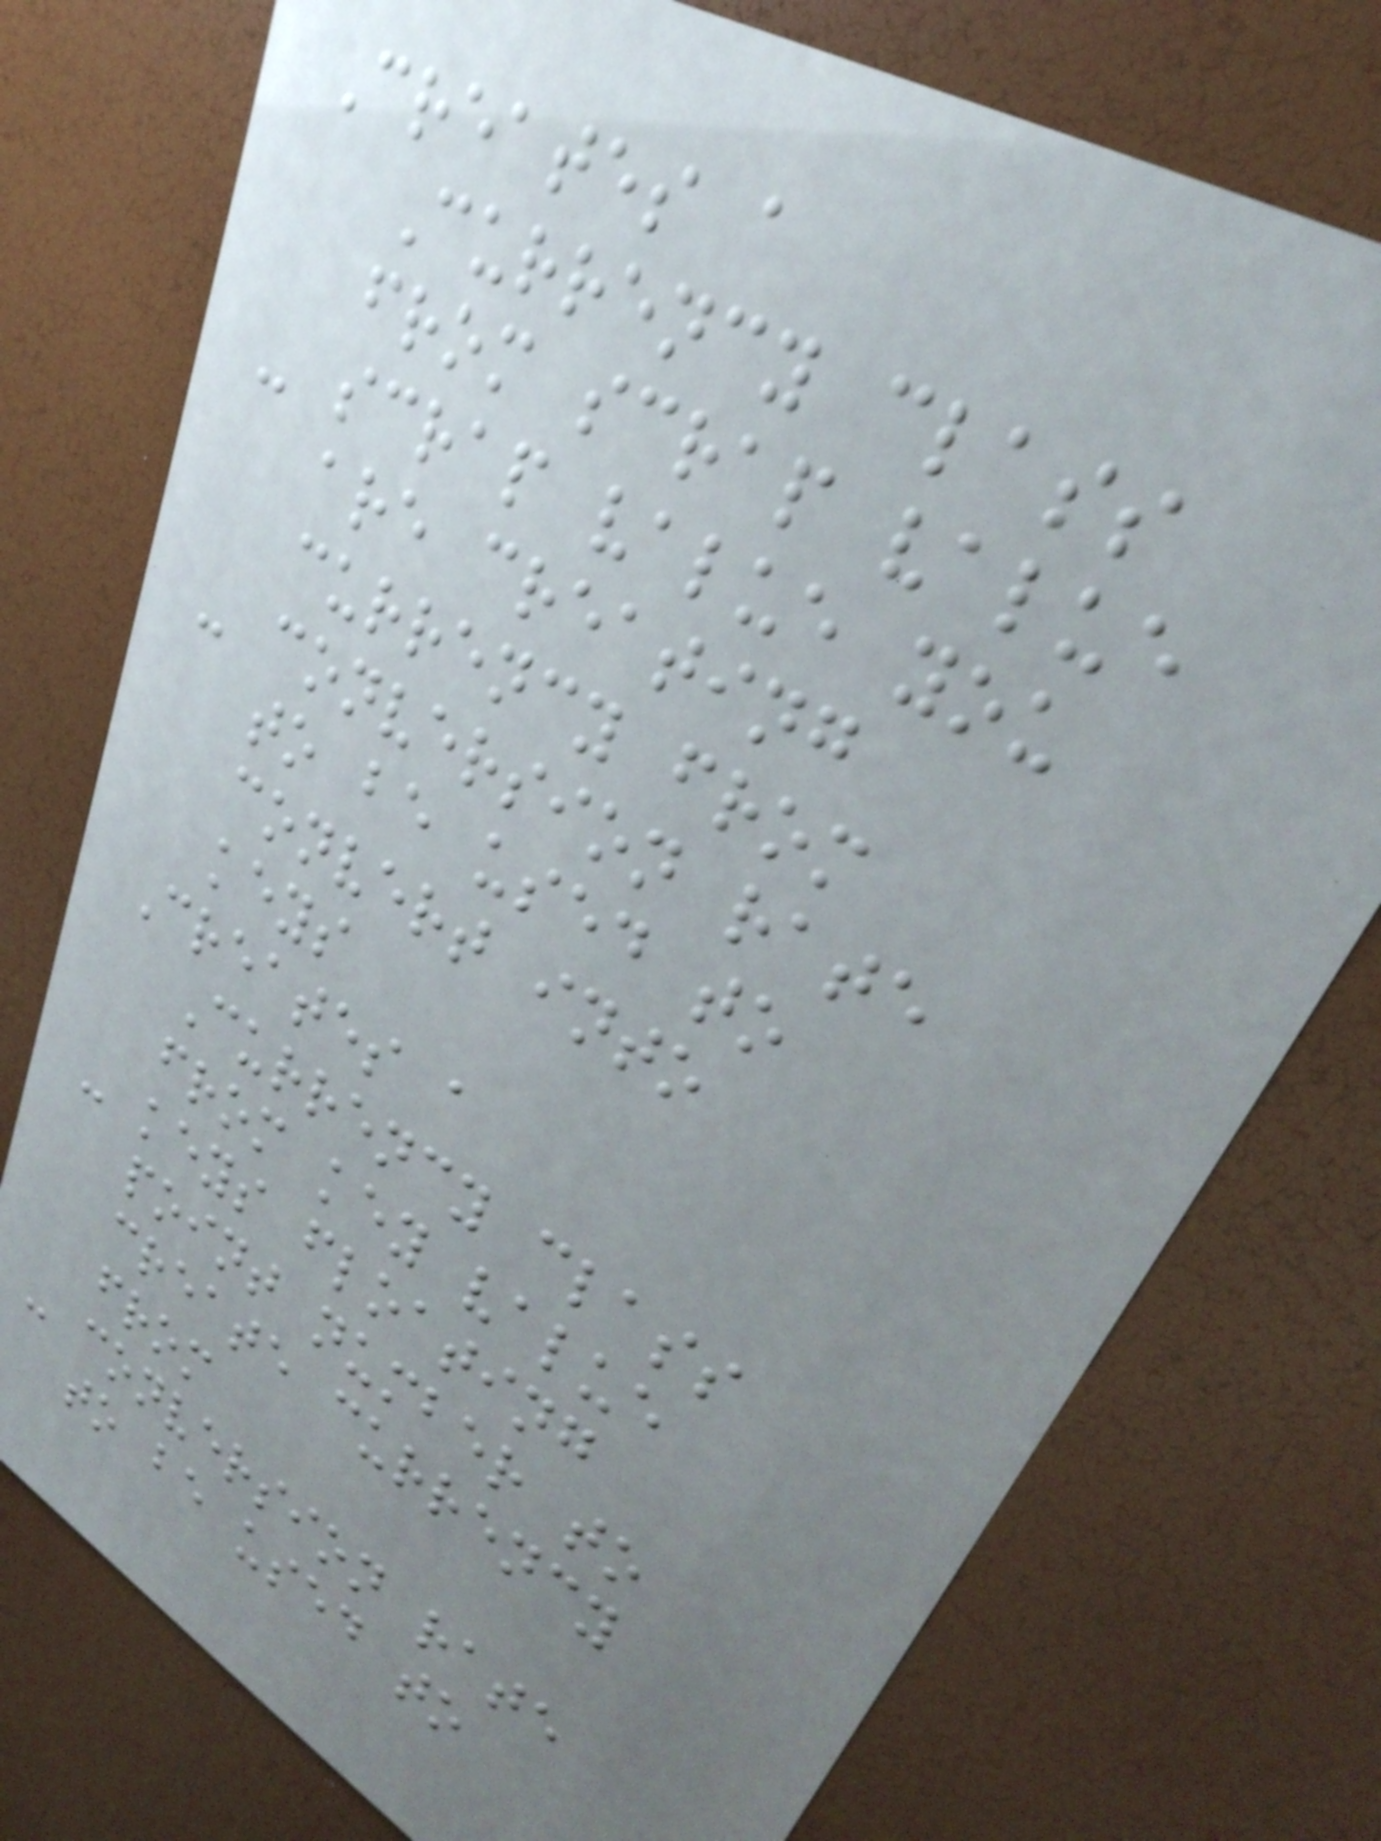Creates a
Currency class
from scrap value
- scrap value you
are creating
currency from
- conversion rate
to be used to
convert into
keys
Creates a
Currency class
from key value
- keys floating
point number to
create currency
from
- conversion rate
to be used to
